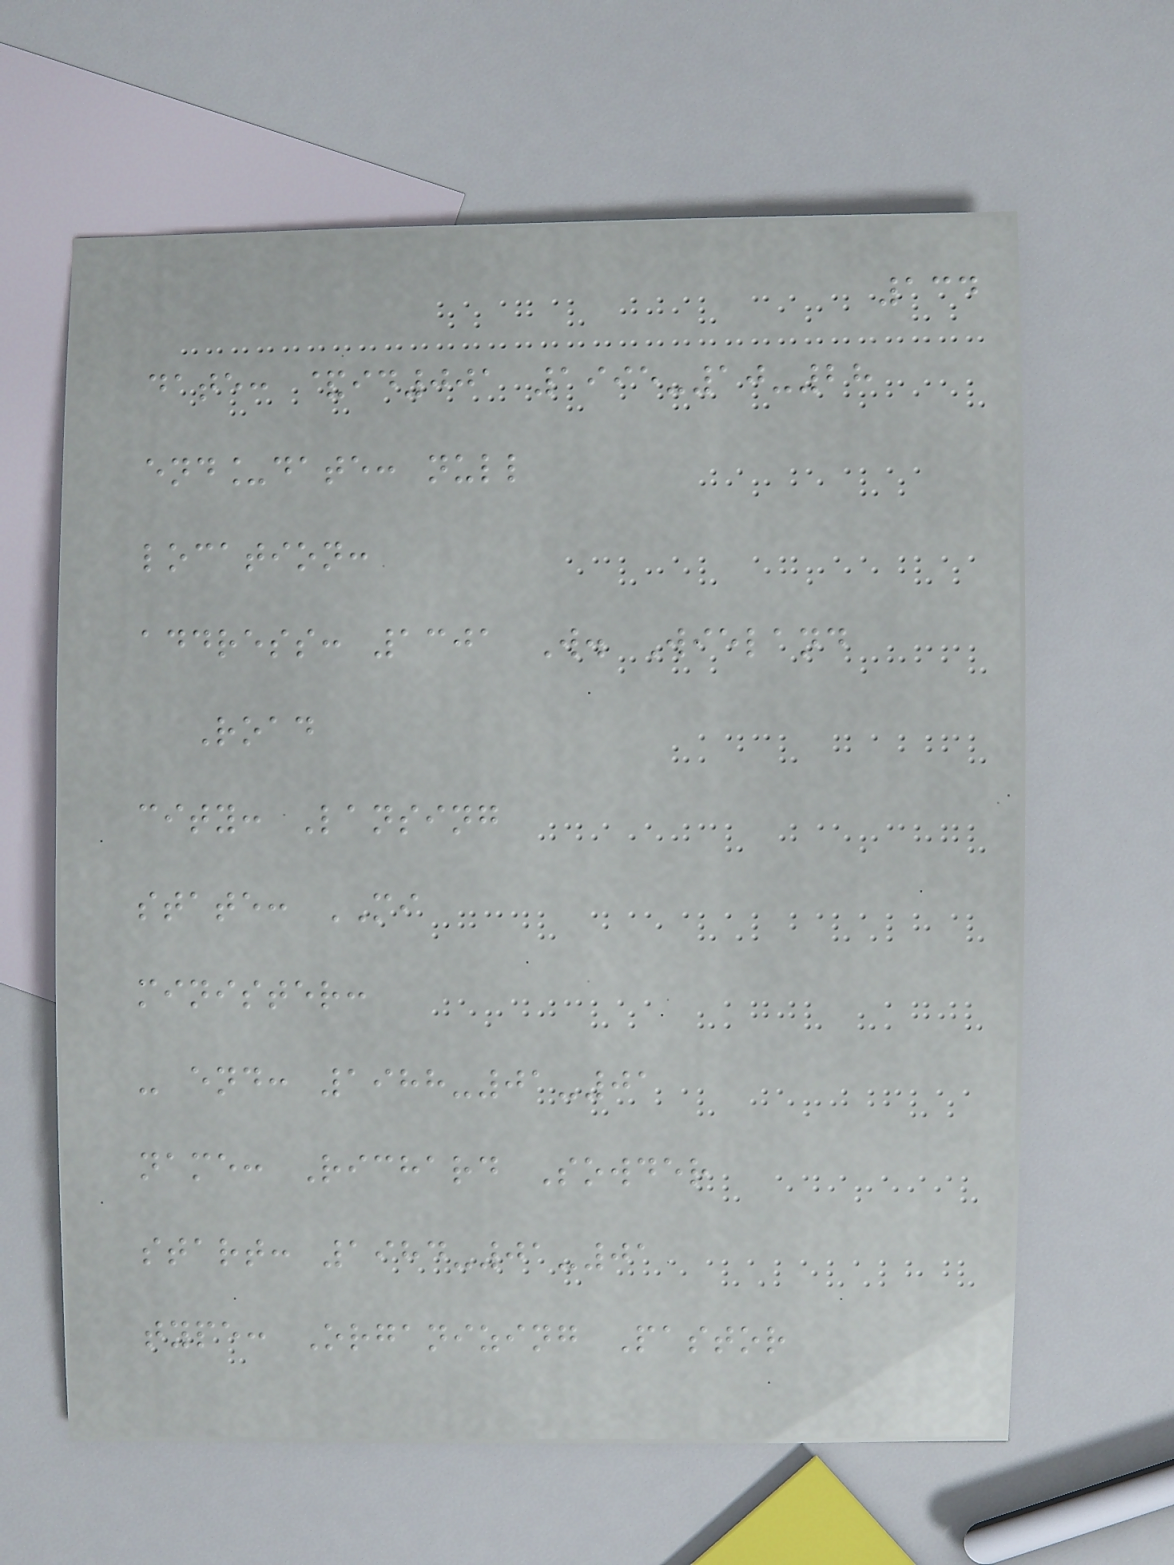134
date: &id001 1995-10-28
end_date: null
location:
address: 1301 W. Wieland
Road
city: Lansing
state: MI
minister:
- end: 1988-01-01
name: Richard Sowder
start: 1984-01-01
type: Organizing Pastor
